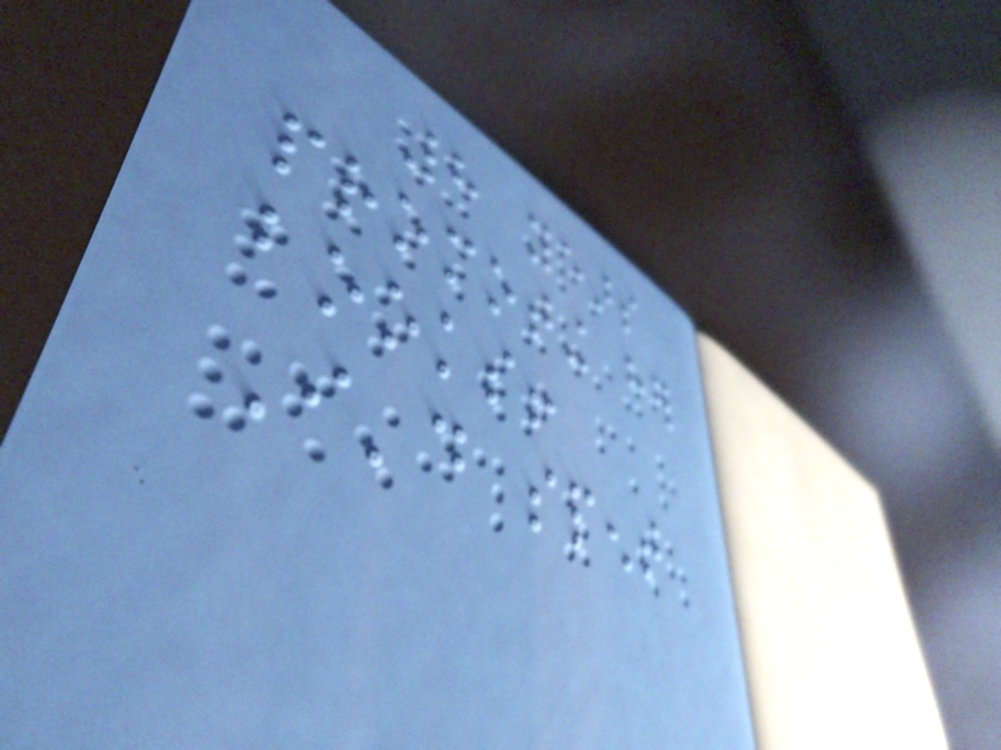8 years
promoting her
books!
I'd spent
